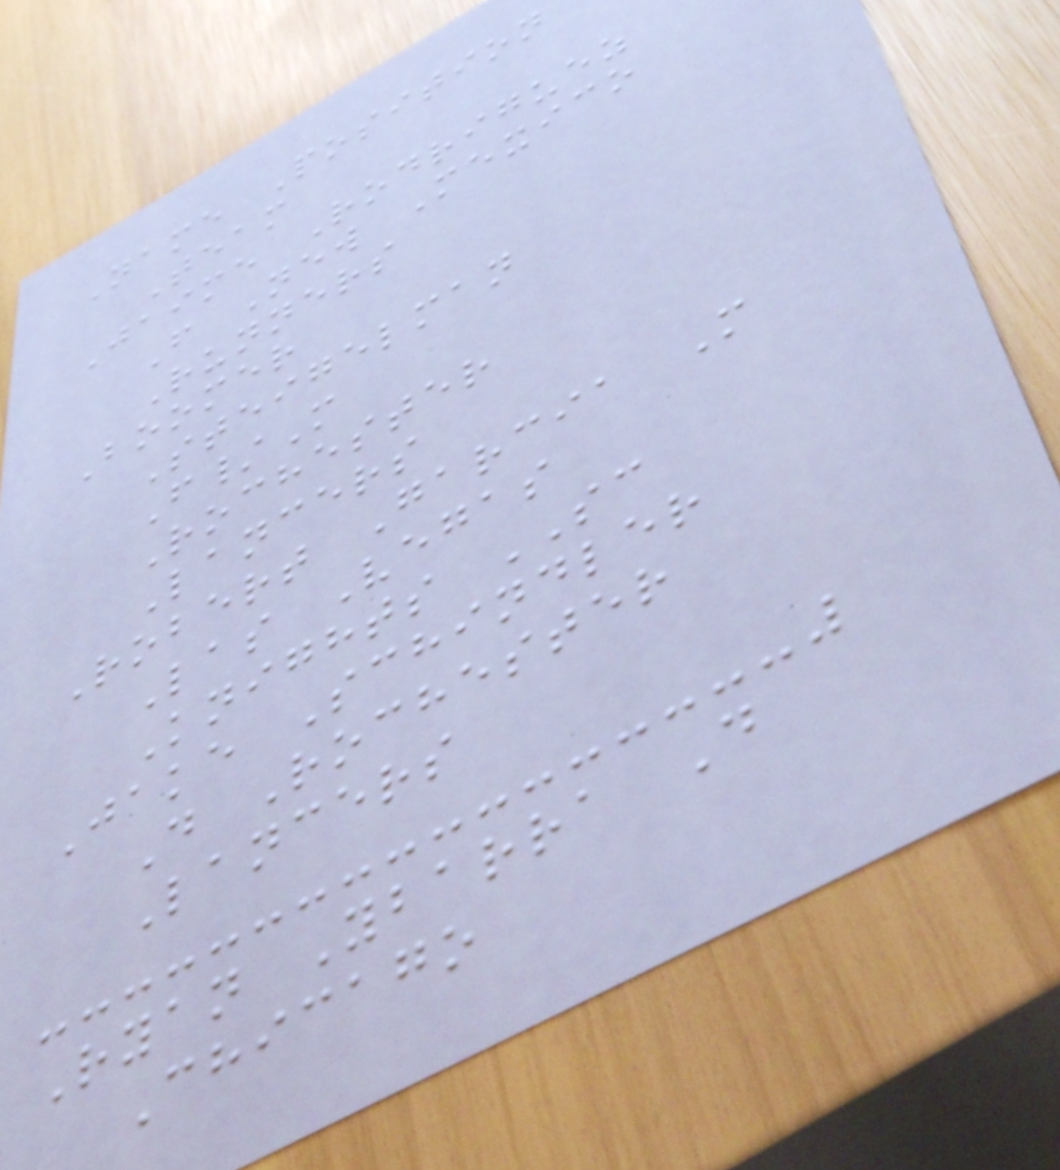Name Position
Team
Jaime Rodriguez
F New Mexico
Runners
Boomer
Steigelman
F/M
Rochester
Lancers
Robert Garcia M
Las Vegas
Knights SC
Jake Schindler
D Rochester
Lancers
Ryan Ybarra D
Chicago
